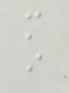m
i
